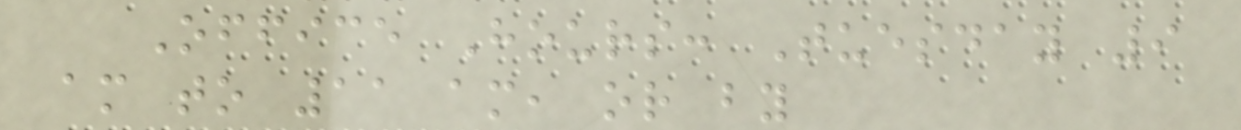Office Hours: Tuesday 9
am to 11 am, or by
